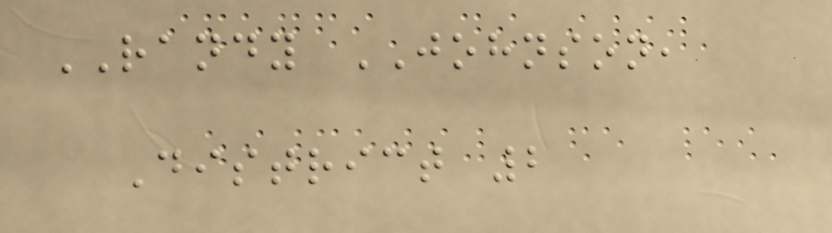RANDY JOHNSON,
District 2
